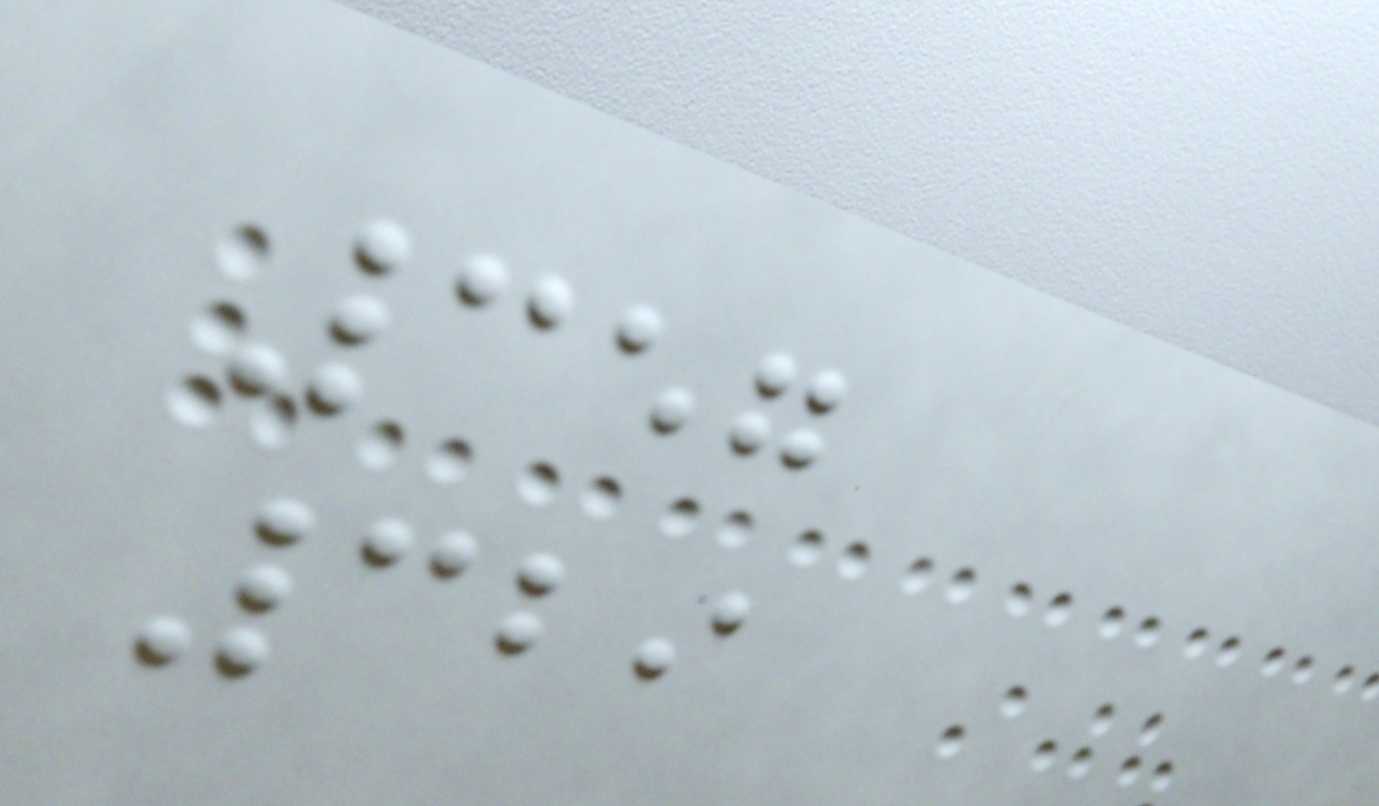357
329
